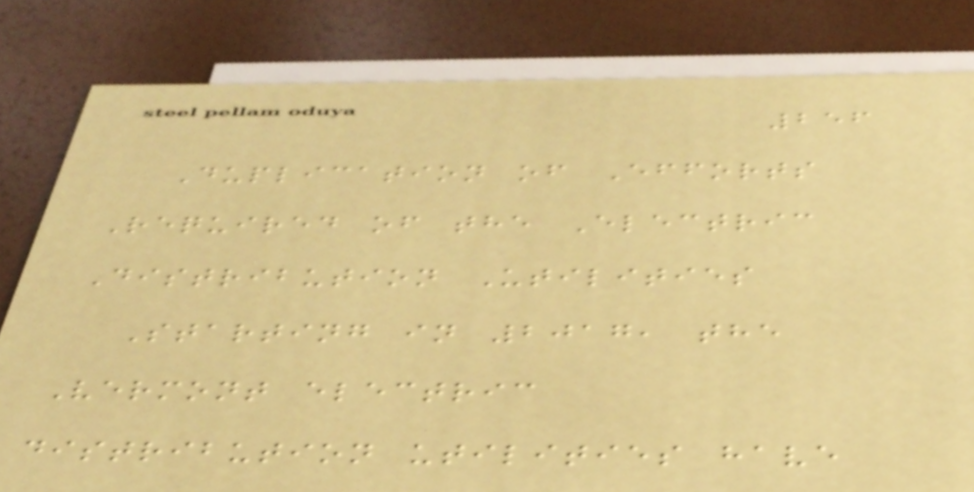256
Duplication of Efforts
Required of the Electric
Distribution Utilities
Starting in 2017, the
Vermont electric
distribution utilities have
